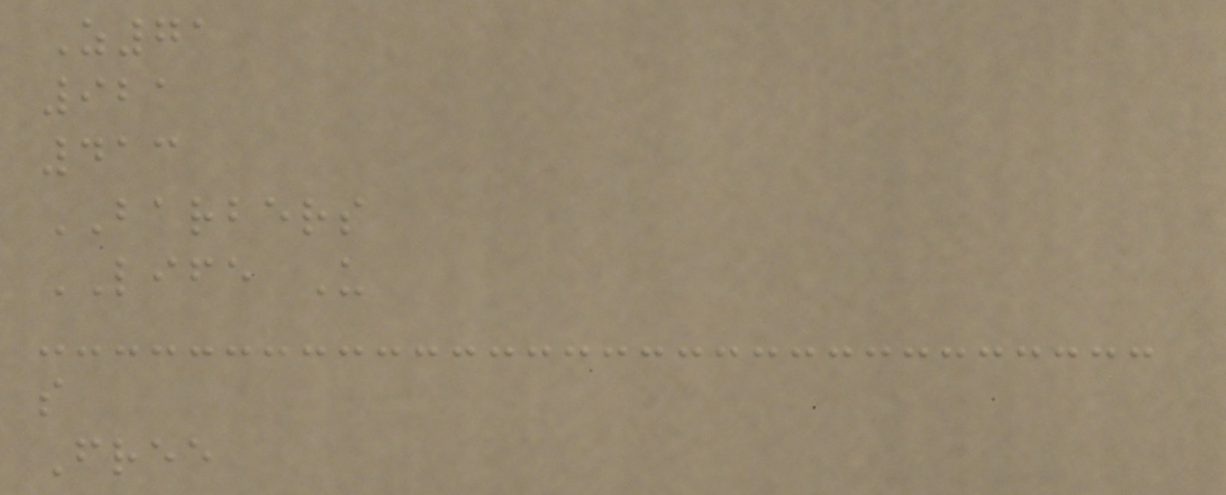Z71
921
413
BARBERS
LIFE U
s
Free
